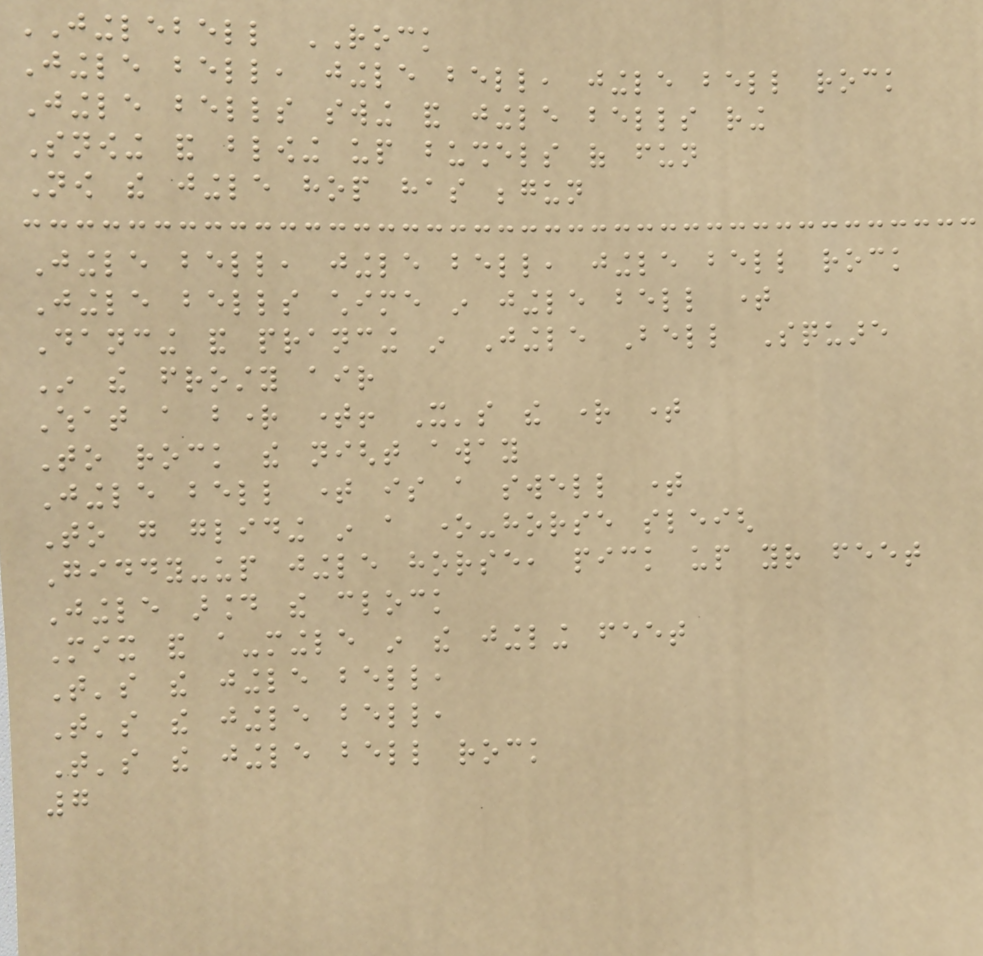JINGLEBELL ROCK
Jingle bell, jingle bell, jingle bell rock
Jingle bells swing and jingle bells ring
Snowing and blowing up bushels of fun
Now the jingle hop has begun
Jingle bell, jingle bell, jingle bell rock
Jingle bells chime in jingle bell time
Dancing and prancing in Jingle Bell Square
In the frosty air
What a bright time! It's the right time
To rock the night away
Jingle bell time is a swell time
To go gliding in a one-horse sleigh
Giddy-up jingle horse, pick up your feet
Jingle around the clock
Mix and a-mingle in the jingling feet
That's the jingle bell,
That's the jingle bell,
That's the jingle bell rock
7
